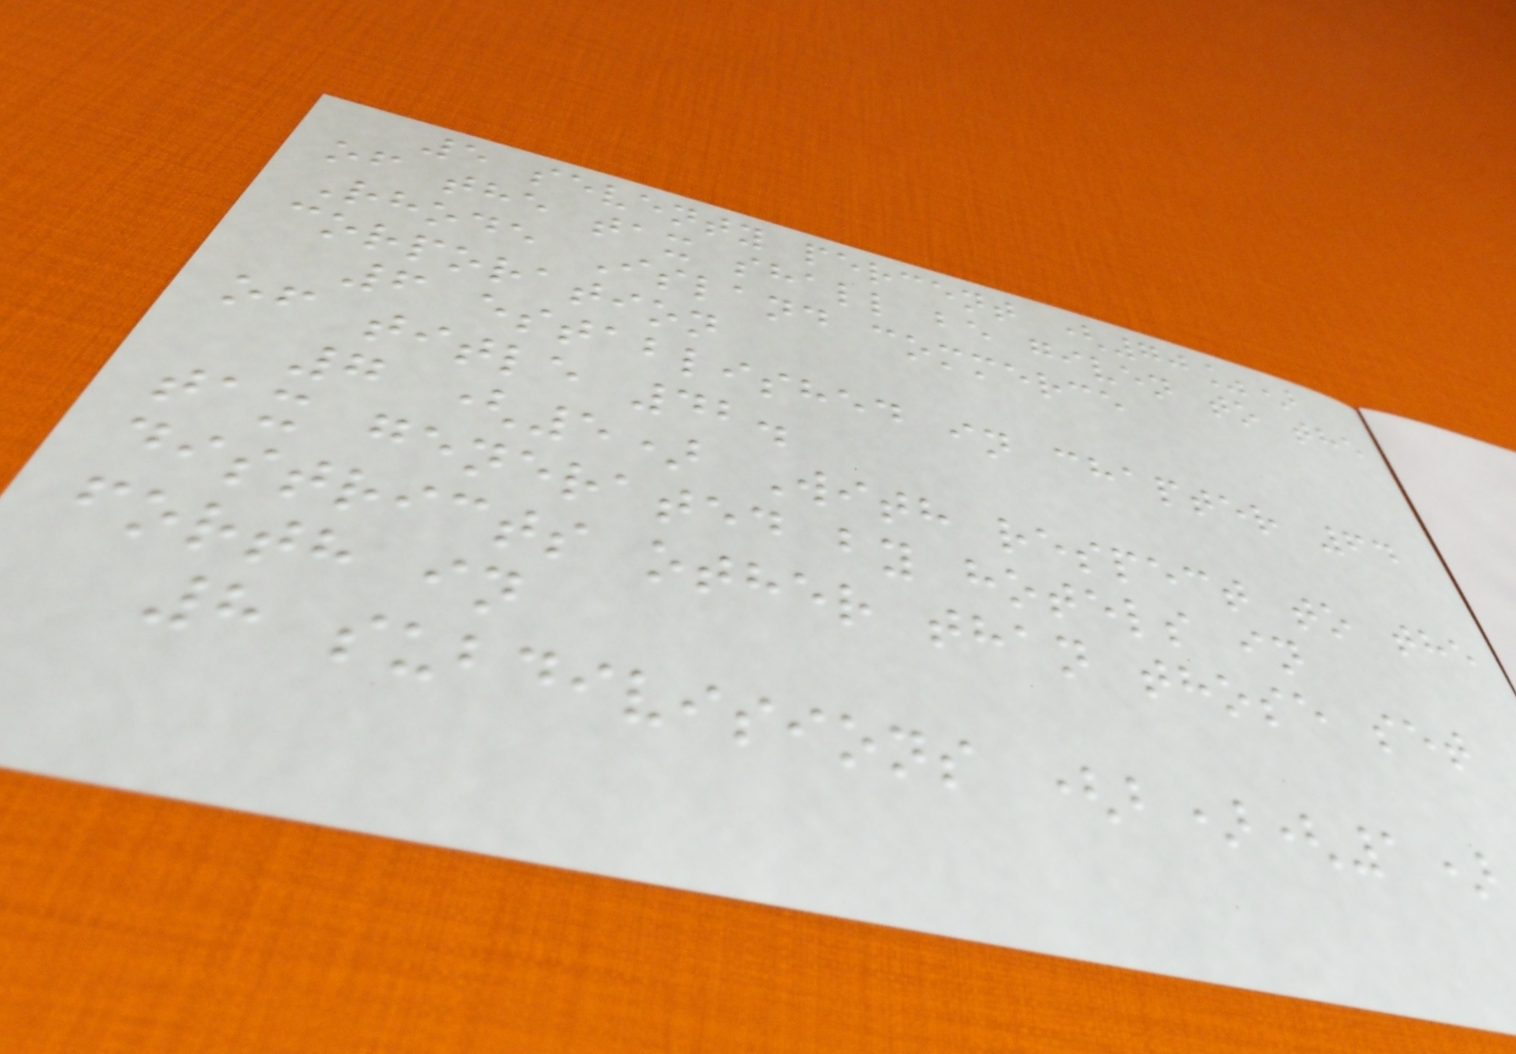5 seventy percent (70%)
of the tax shall be given to the
Rhode Island commerce
corporation
6 established in chapter 64
of title 42.
7 (5) With respect to the
tax generated by hotels in
districts other than those set
forth in
8 subdivisions (b)(1)
